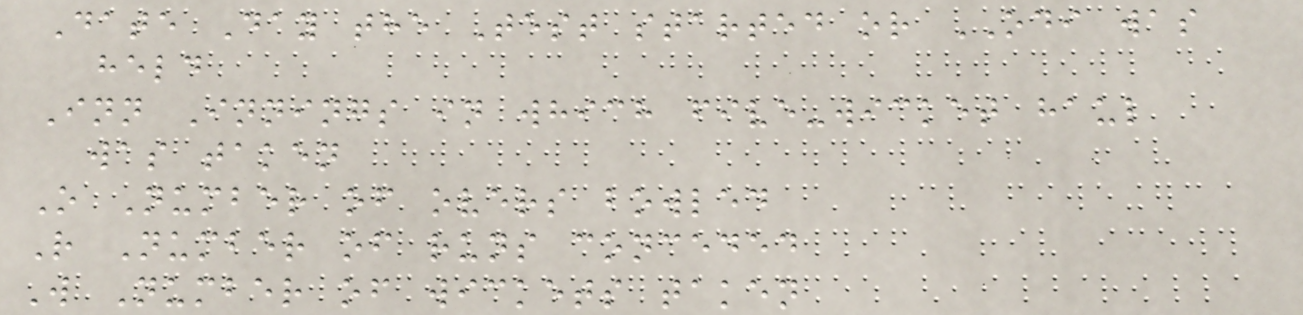Date Day the Test started or ODI was
held
Inn Innings in which five-wicket haul
was taken
O Number of overs bowled
R Number of runs conceded
W Number of wickets taken
